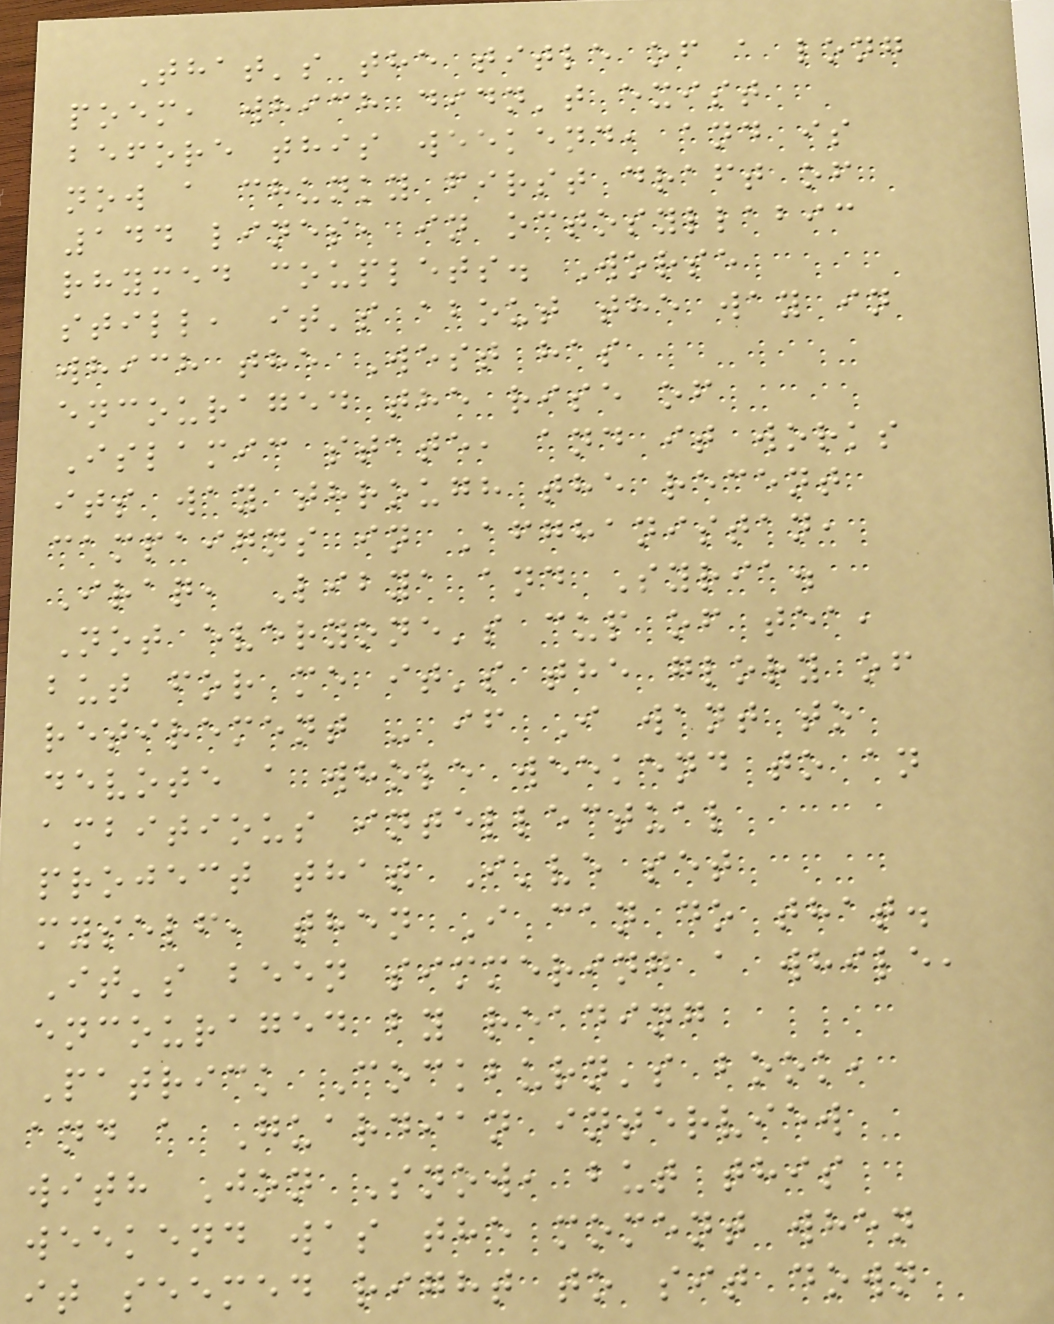That's the title of a long
poem, which didn't exist
before this weekend, and is
now a chunky first draft of
144 lines, in octosyllabic
rhymed couplets. Worse
still, it's about the way in
which the West has
encouraged the rise of
Islamic state, and it works
its way through the recent
campaigns in Afghanistan,
Iraq, Libya and Syria.
Not everyone's cup of tea,
but for me it's the glory of
retirement - if I want to
devote a whole weekend to an
ambitious intellectual
project that I've set
myself, then I can do that.
It's been simmering a while,
encouraged by reading
Patrick Cockburn's book,
and a Guardian interview
with Jon Snow, but this
weekend was the moment when
it seemed right to sit down
